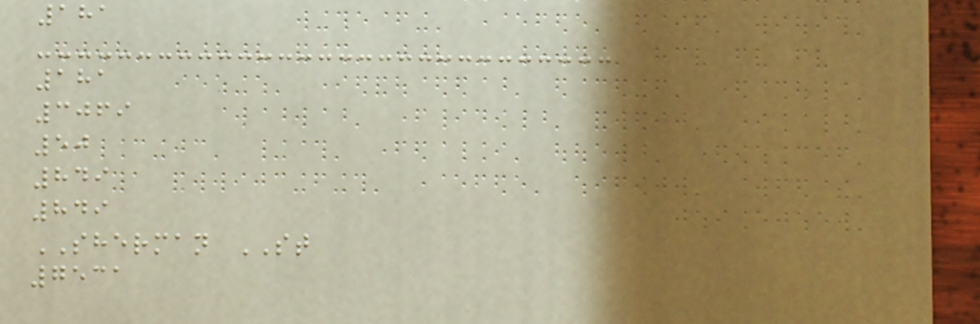181
181
3069
50
849
849
SHERMAN ST
7531
